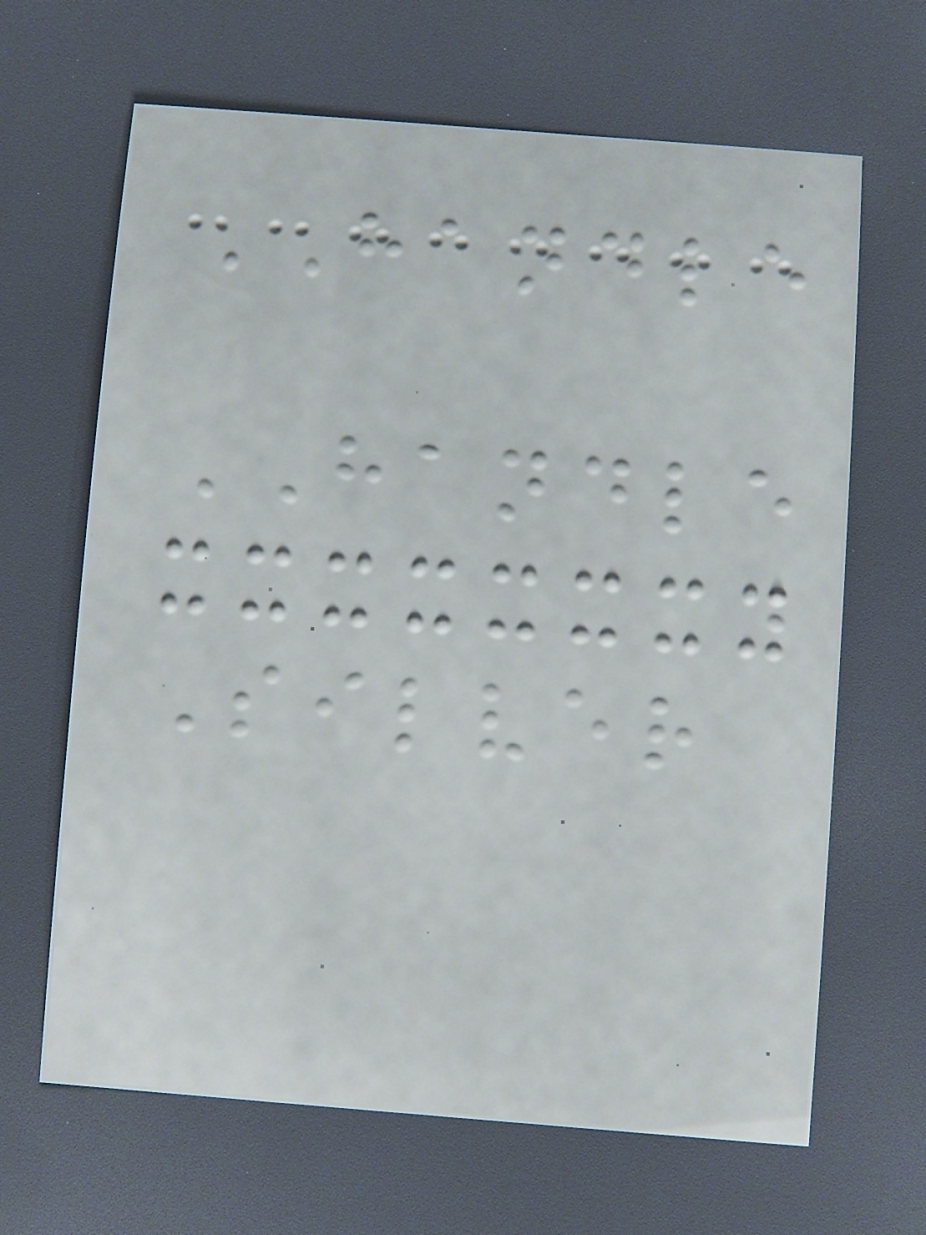HANDLE
HANDLE
Silver
